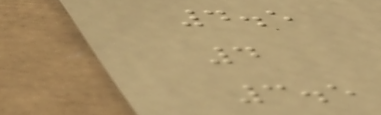4.5
4
3.5
